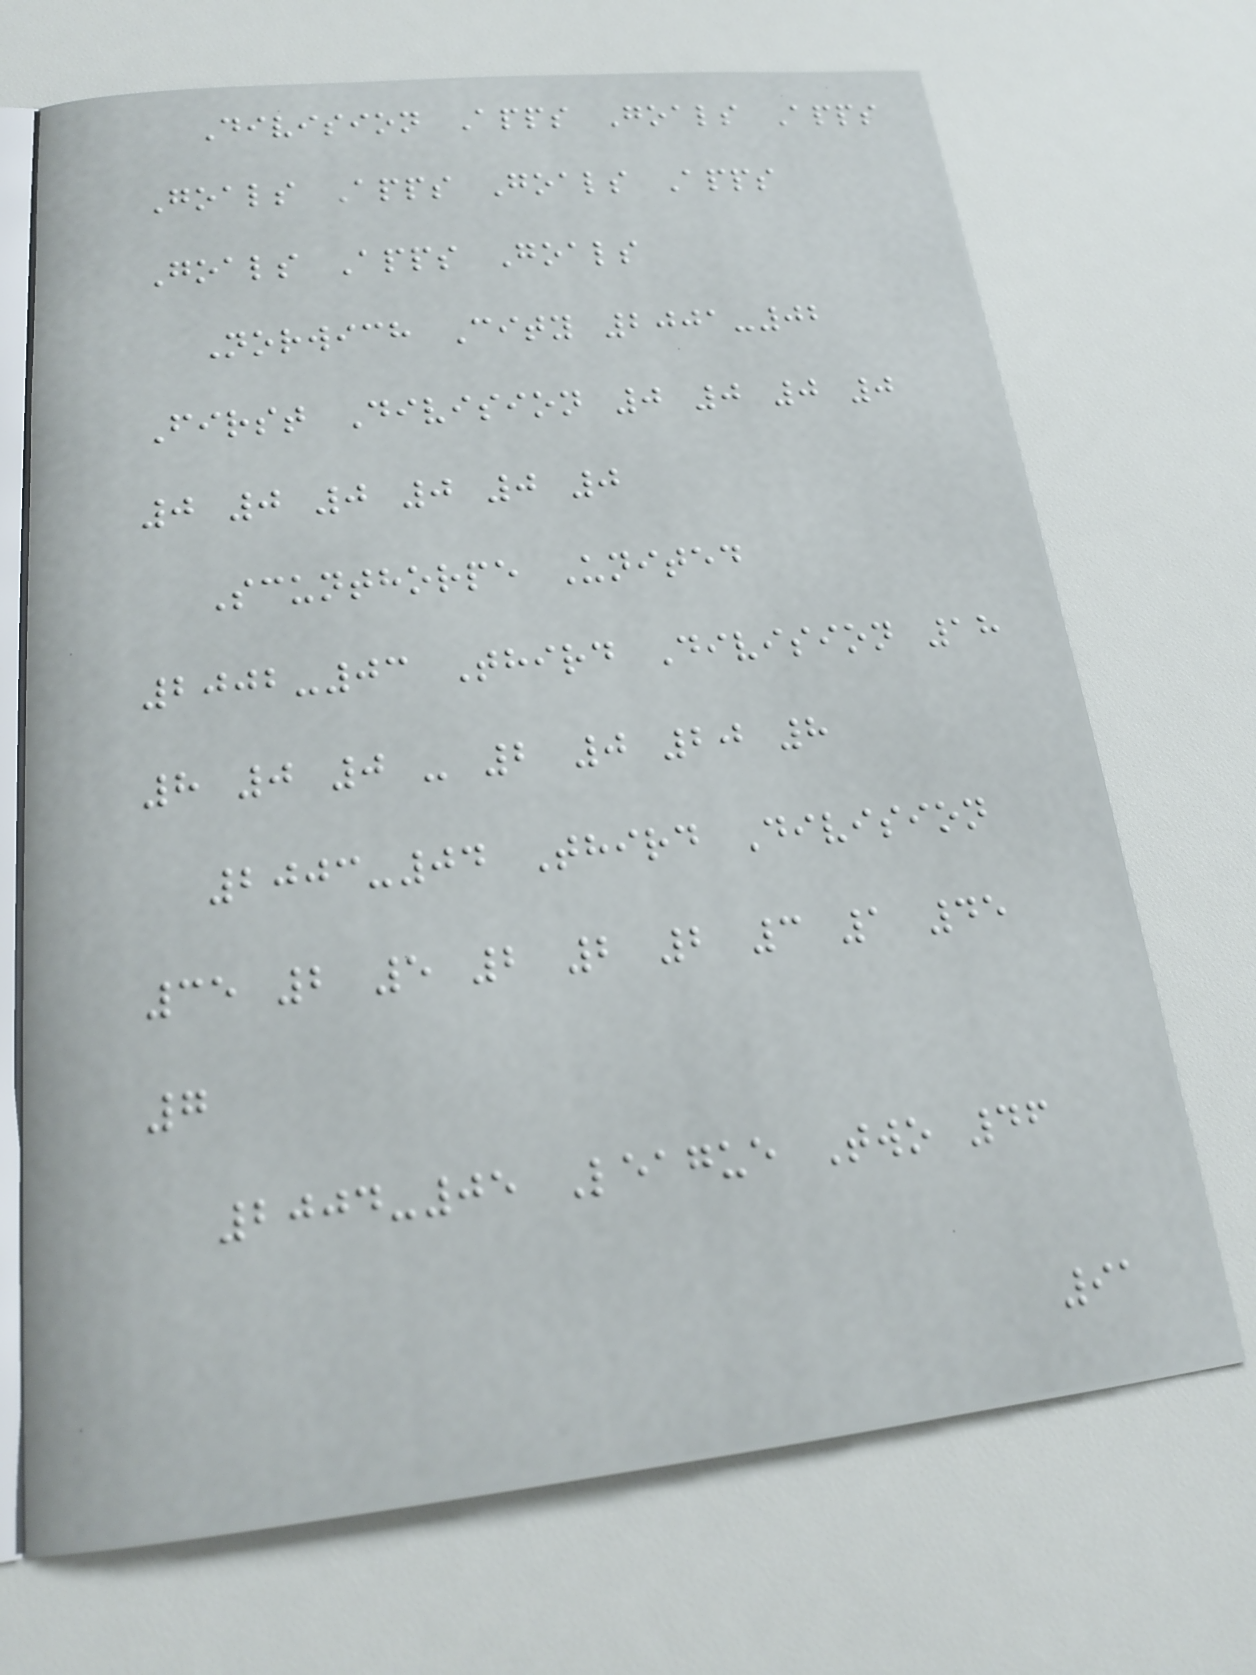Division Apps Goals Apps
Goals Apps Goals Apps
Goals Apps Goals
Norwich City 2001-02
First Division 0 0 0 0
0 0 0 0 0 0
Scunthorpe United
2002-03 Third Division 18
8 0 0 - 2 0 20 8
2003-04 Third Division
35 2 5 2 2 2 3 1 45
7
2004-05 League Two 46
91
